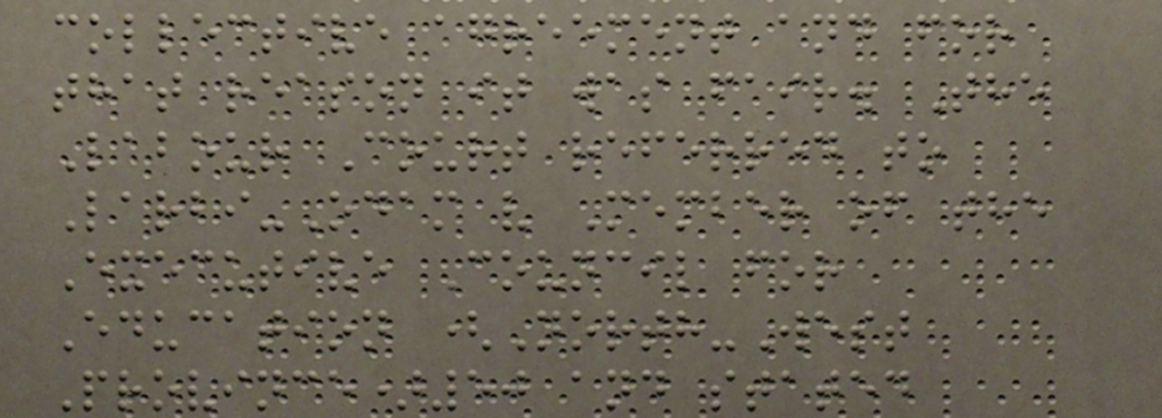collective agreement and for
that reason it was fair. The
Labour Court referred to
Larbi-Odam v Member of the
Executive Council for
Education (North-West
Province)50 and stated
